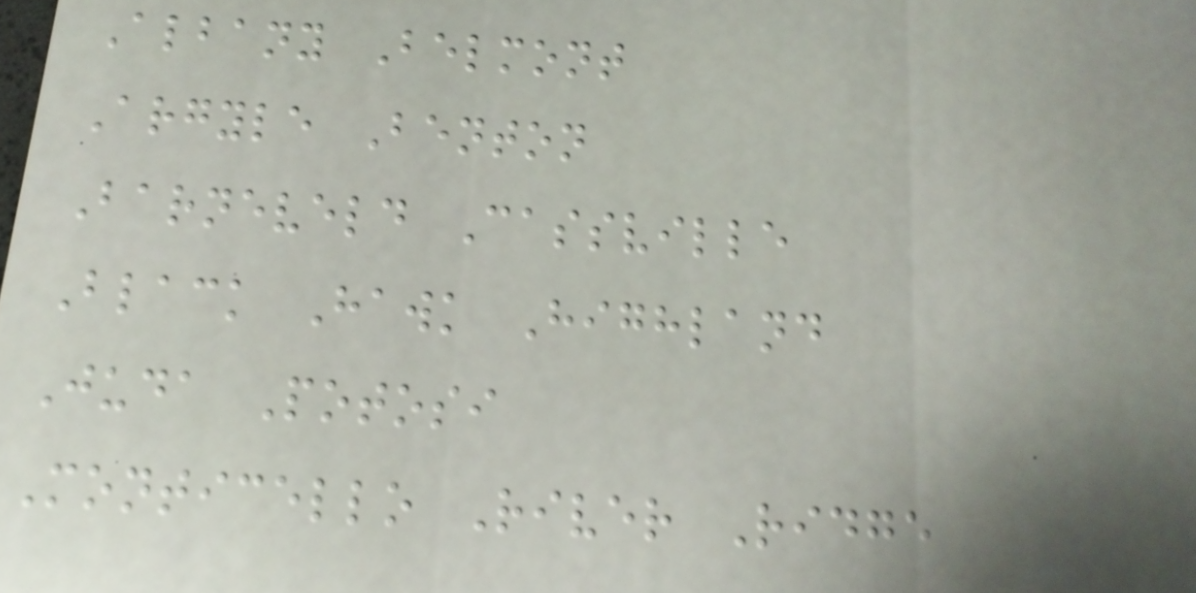Albany Belmont
Argyle Benton
Barneveld Cassville
Black Hawk Highland
Juda Potosi
Monticello River Ridge
